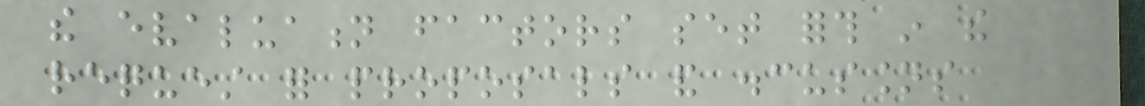the evaluation factors set forth in the
request for proposals and discussions
